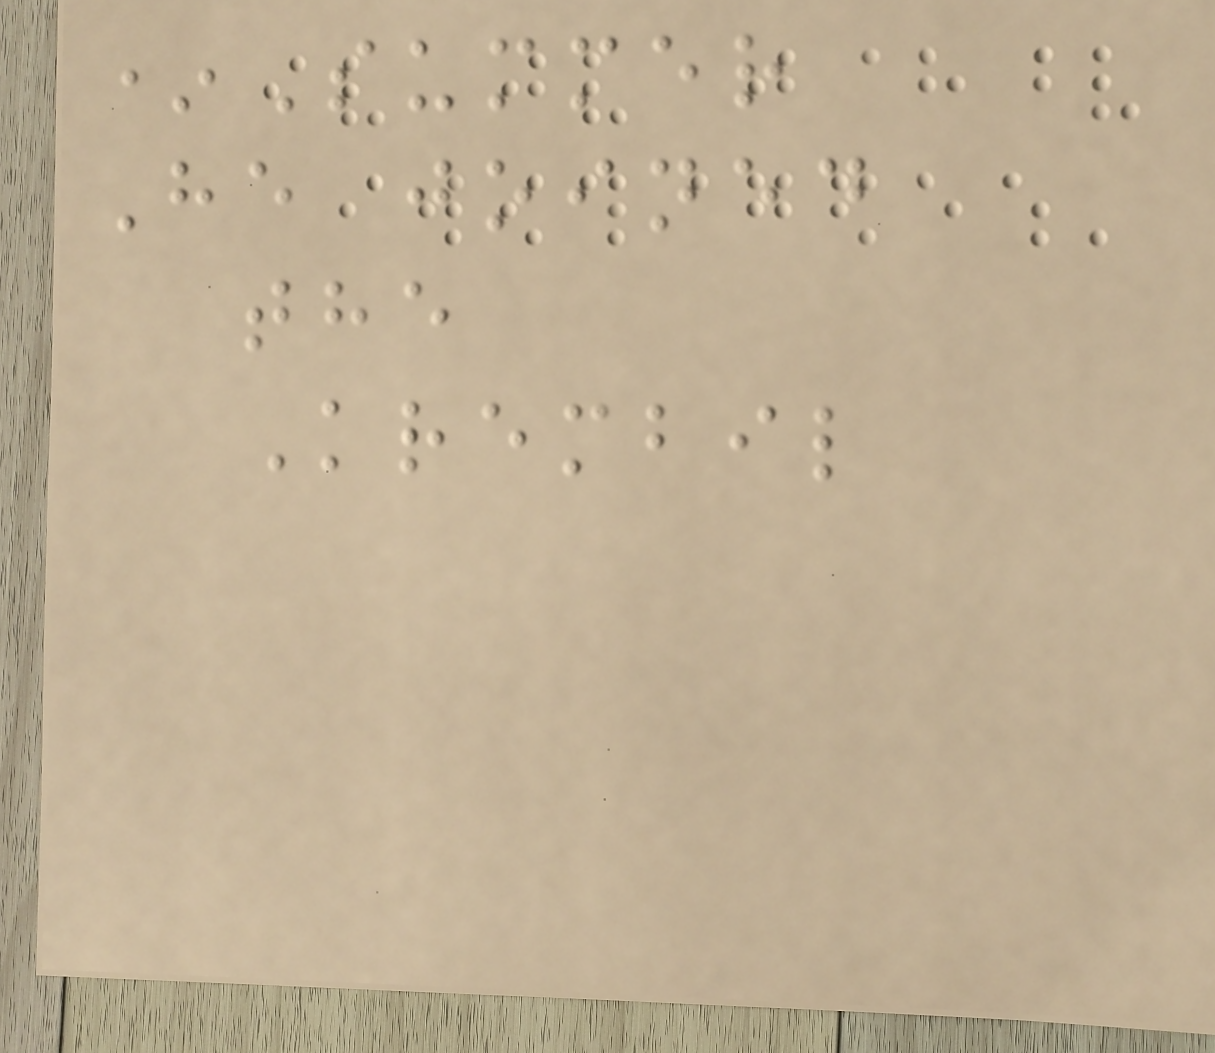*Summer
He joined
the
Krembil
